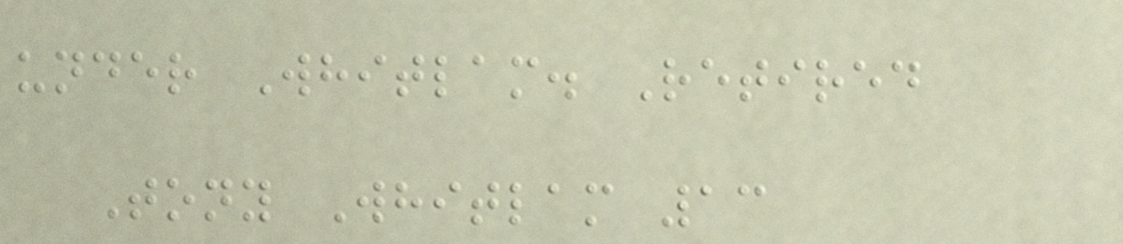under Whitlam. Retired
Tony Whitlam 13
